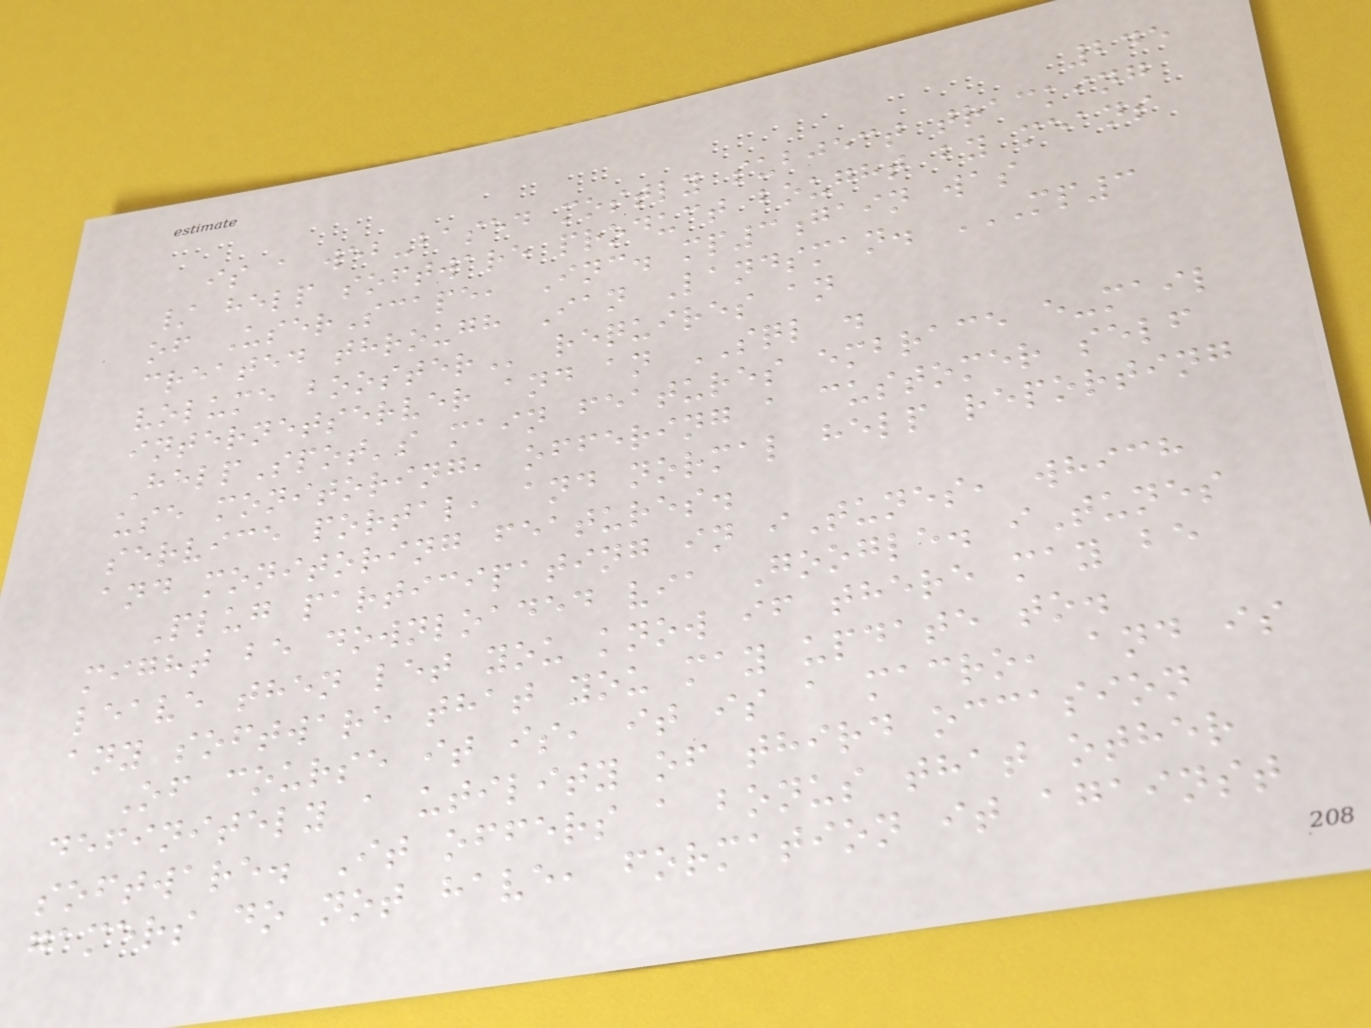245
is a web-based mostly subject tracking
/ help software product bought by means
of UserScape, Inc. mp3gain was
created through Ian Landsman. MP3
VOLUME BOOSTER requires an
internetserver and an SQL .
HelpSpot's main features embrace e-mail
use monitoring, offering a customer self
service portal, and normal help reporting
and monitoring features.
Plug participating in iTunes, which
might be downloaded via Google. iTunes
leave then let you know if there may be
any software that you may update to.
Of course it is, it is a macro, and is
definitely a utility of third occasion
software. It offers a bonus that other
gamers do not have, formation it against
